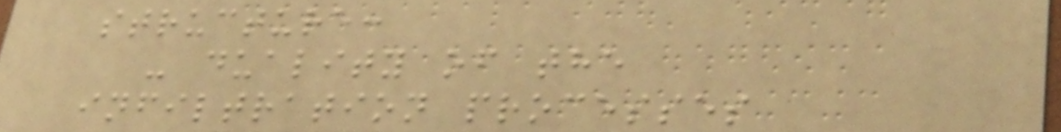structure:
- duality of the
infiltration processes
